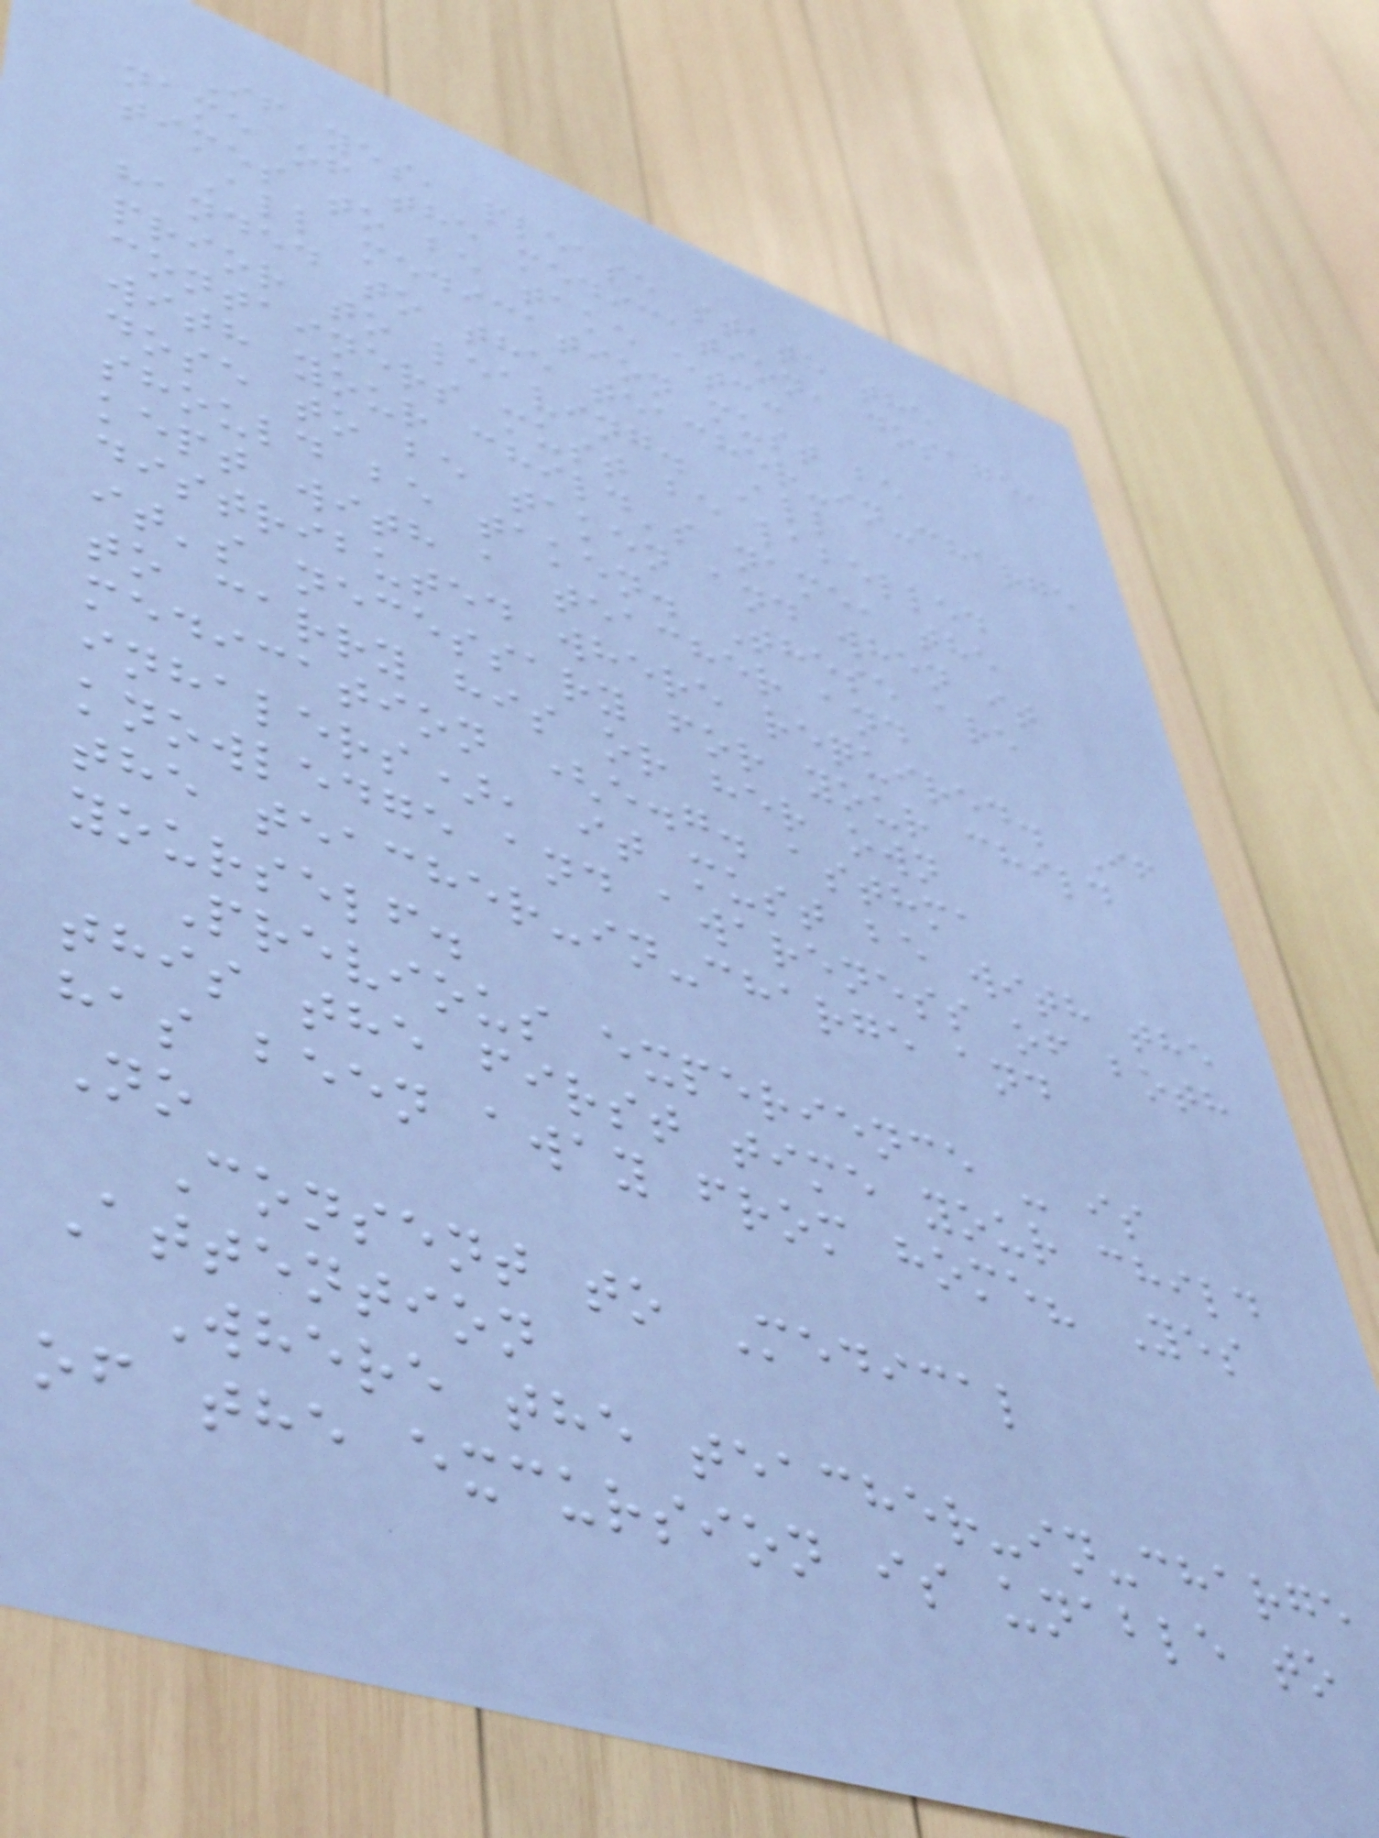If yes, please state the
name of the medication, dosage,
times to be take etc:
All medication must be
handed to the teacher-in-charge
prior to leaving. All
containers must be labelled
with your child's name, the
dose to be taken and when it
should be taken. These are
kept with a teacher and
distributed where required. If
it's necessary for your child
to carry his or her own
medication (e.g. asthma
inhalers), it must be with the
knowledge and awareness of both
the teacher-in-charge and
yourself.
Previous experience - is
this the first time your child
has been away from home? Yes
No
Consent to Medical
Attention
Where the teacher-in-charge
of the excursion is unable to
